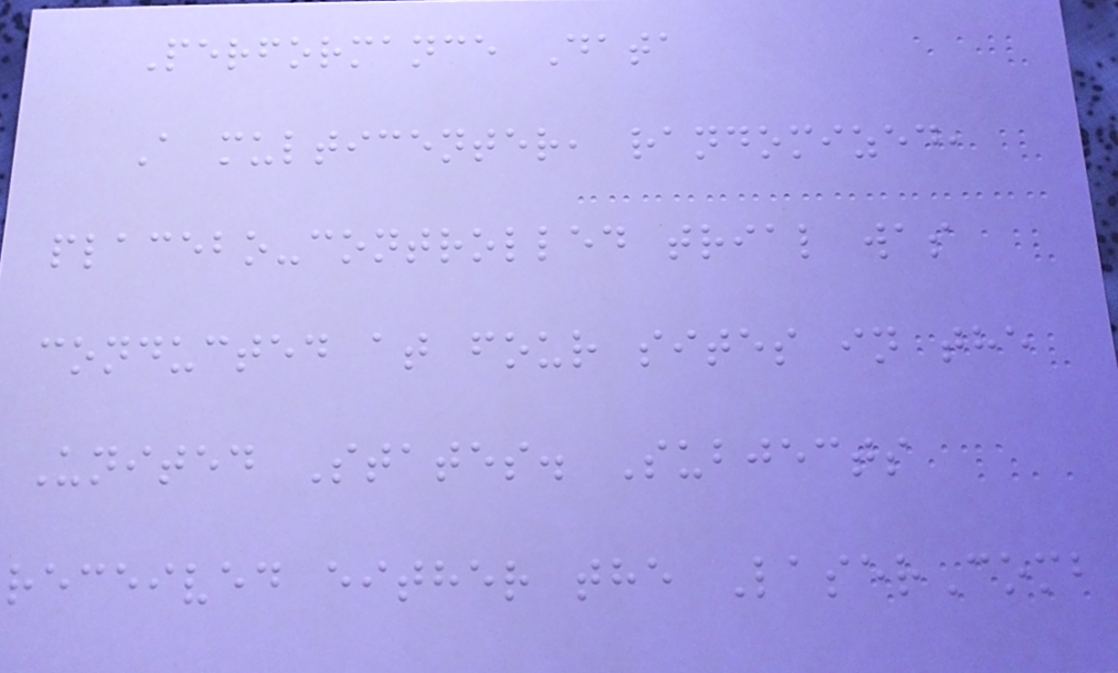Performance Data
A multicenter, randomized,
placebo-controlled trial was
conducted at four sites in the
United States. Subjects
received either the LaserComb
